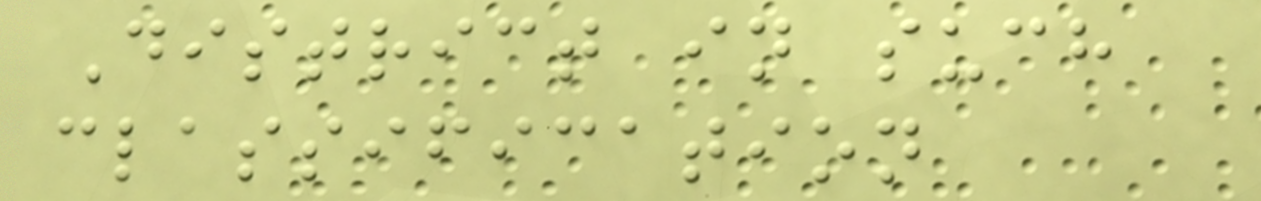District in such
classification
